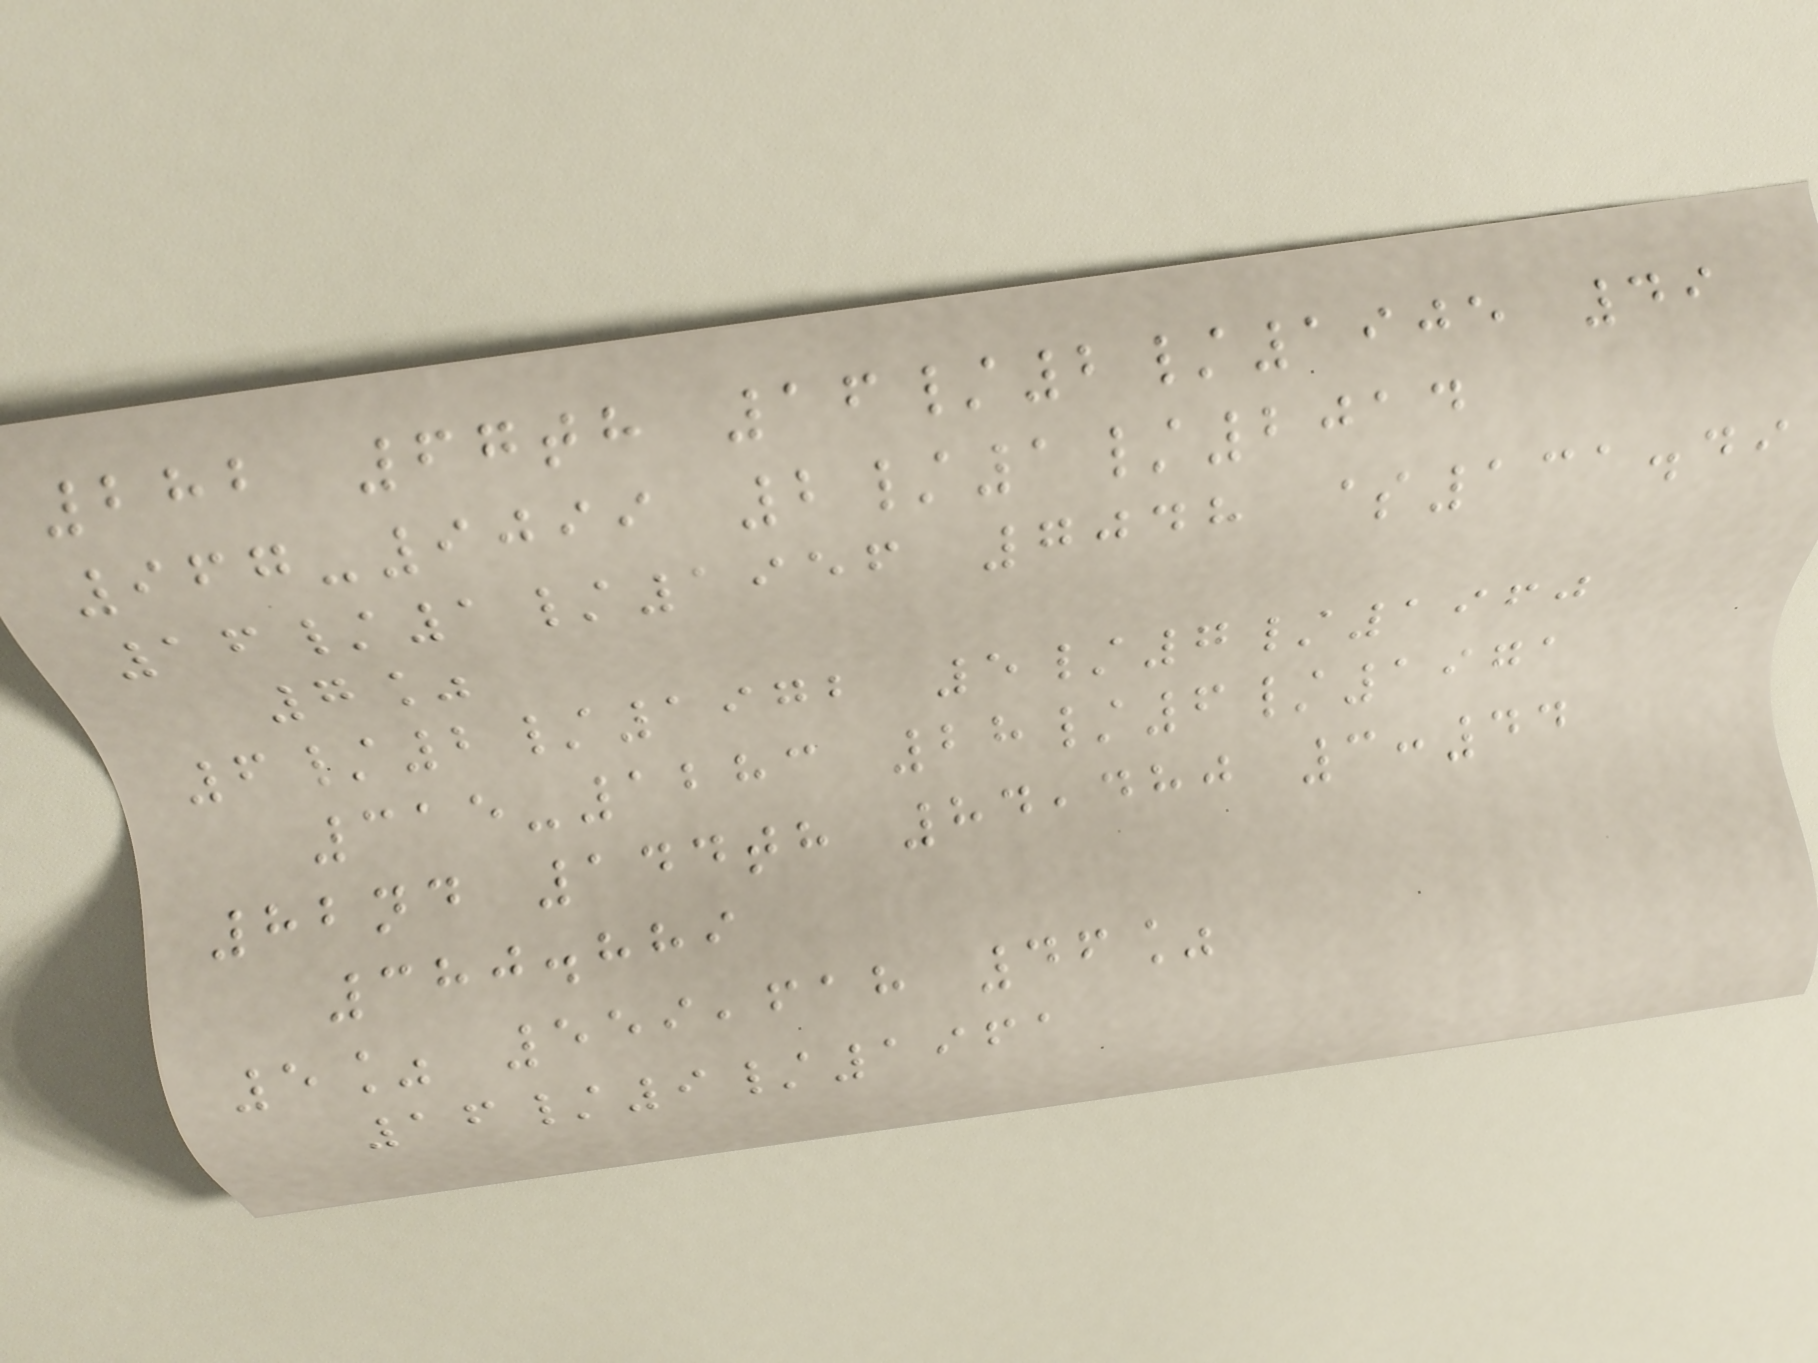282 67th 16/2/1905 49
967-9099 2/1/2014
16/1/1956 7048 $131.49
7%
6/2/1972 5/7/1960
315-1283 28/6/1971
82nd 144th 84,480 3:44
380.889
5% 559,618 46%
16/9/1961
